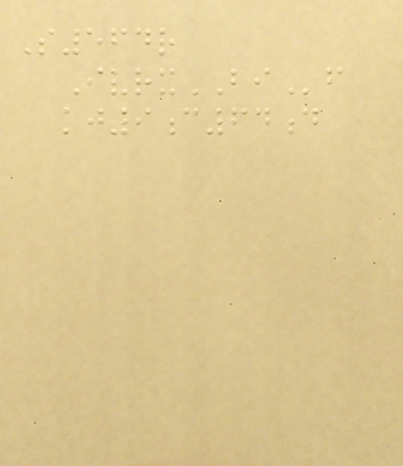S564r
IvrxBIf
kj9c64d
